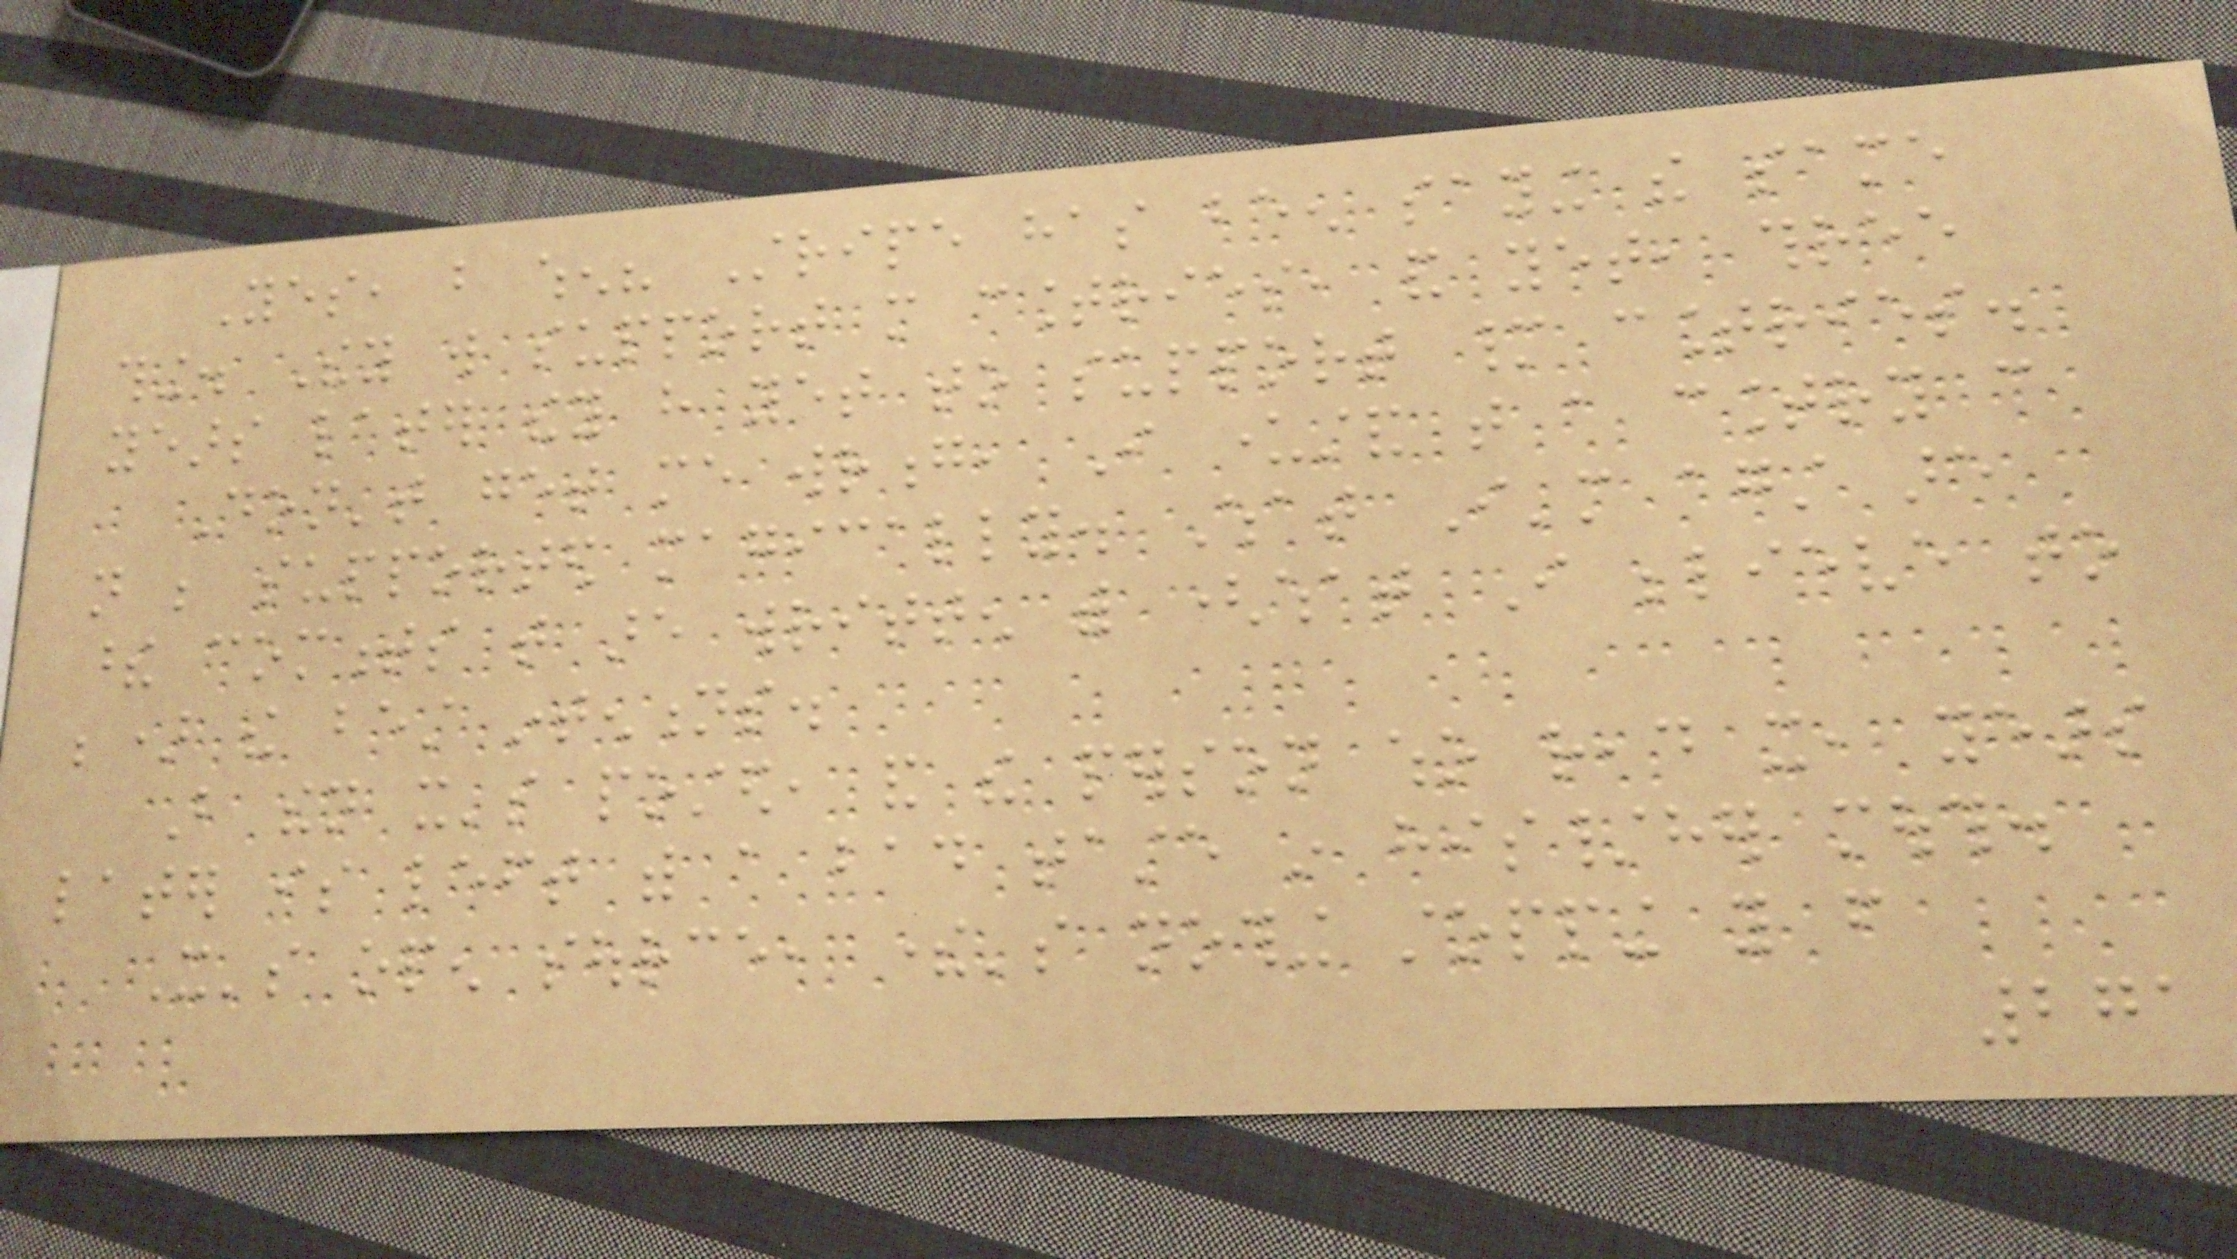Yes, but when? Stripe has been saying the same
thing. They will support more countries, and yet, three
years later they have yet to support many countries.
Don't get me wrong, I understand that a country can
not be supported magically. What I'm against are
these comments that are written with (what I believe to
be) the best intentions.
But then it's posted, and the person who read it, years
later is left with a bad taste in his/her mouth.
It's open source, there's nothing stopping you from
271
